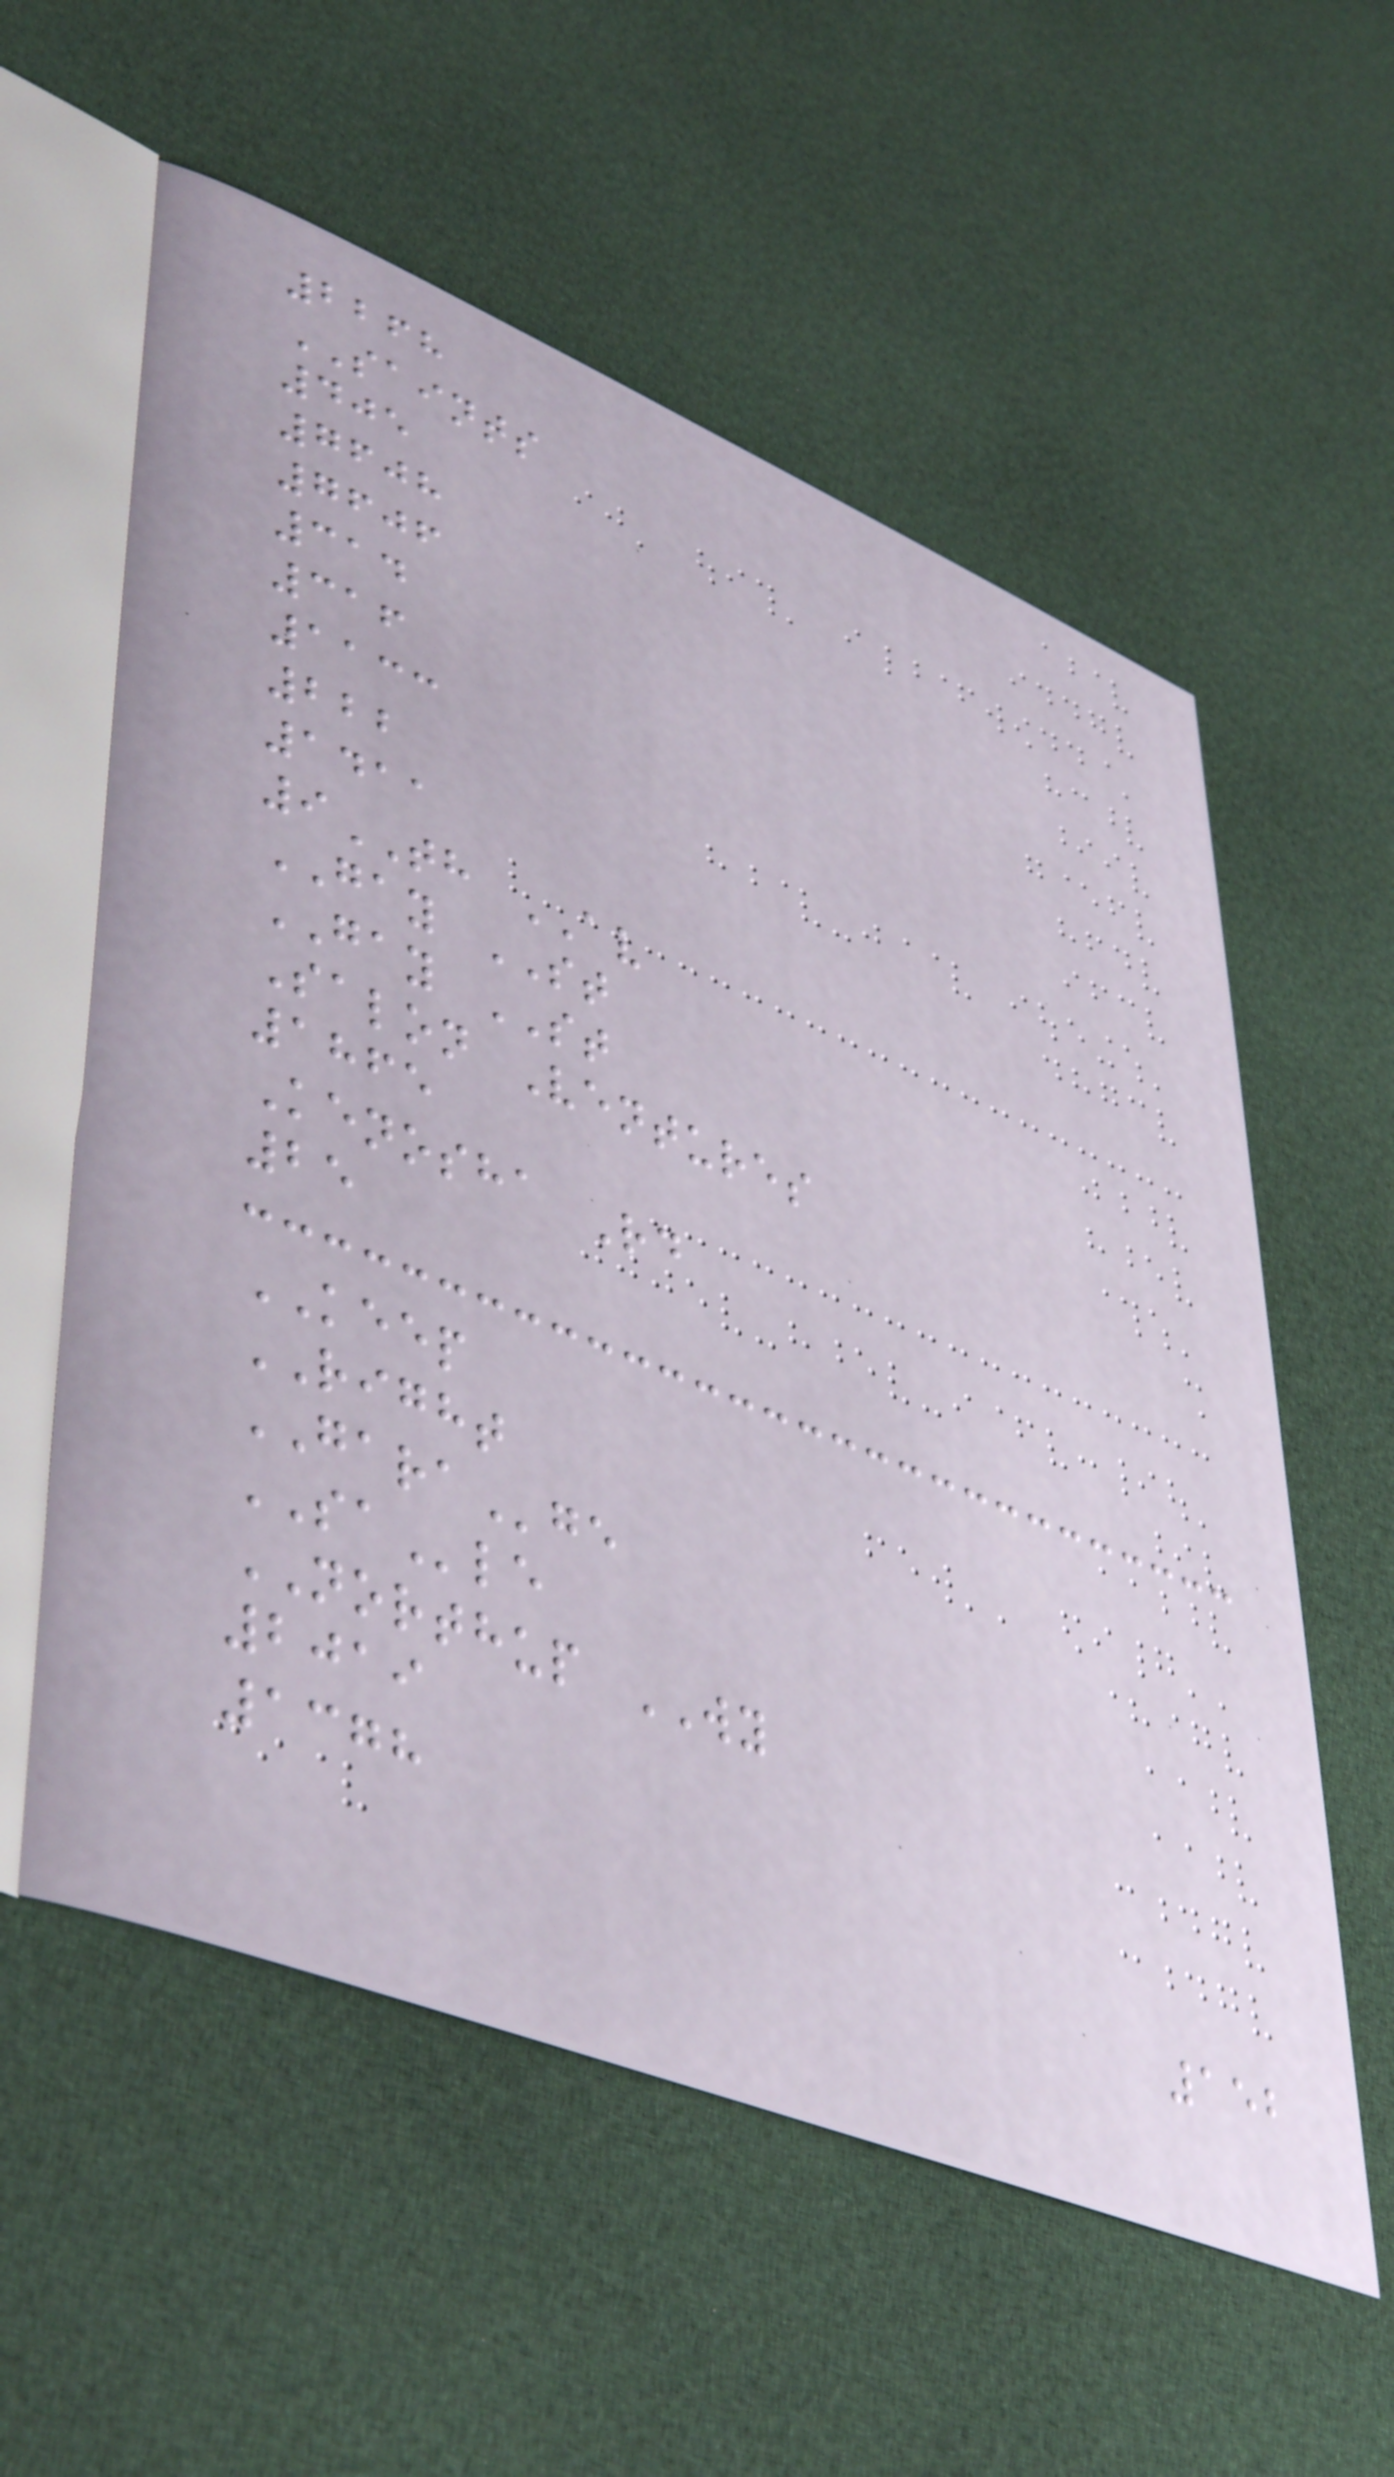2268
SAINTS
405
7608
7606
314
316
1133
222
1411
9TH AV
GAY ST
GAY ST
Salon Ventures
1865
Kenosha Rd
25
KEEP
RIGHT
GARAge
SAle
NORTHUP WY
2019
1378
152
